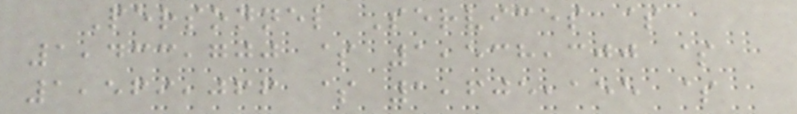Personnel Services $
1,433,700 $ 1,538,300 $
1,569,066 $ 1,605,155 $
